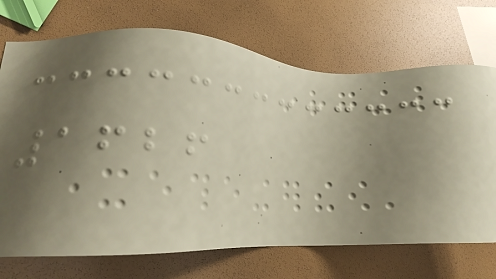1626
